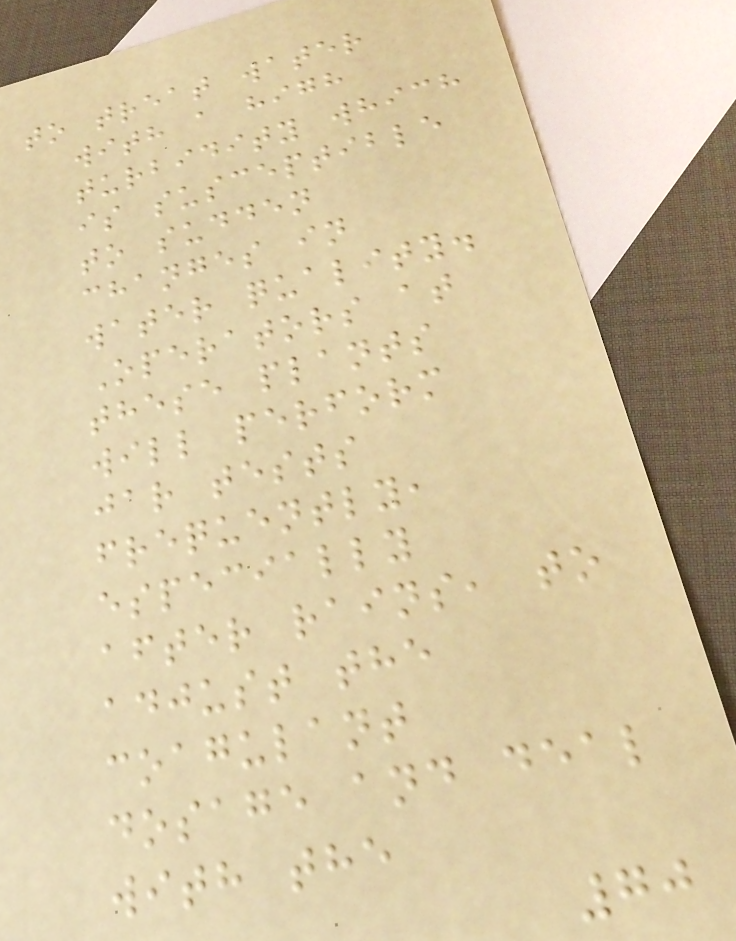to treat water
with a high
turbidity which
is susceptible
to sudden
changes in
water quality.
Operators at
these plants
will perform
jar tests
frequently,
especially
after rains, to
adjust the
coagulant
dosage and deal
with the
70
